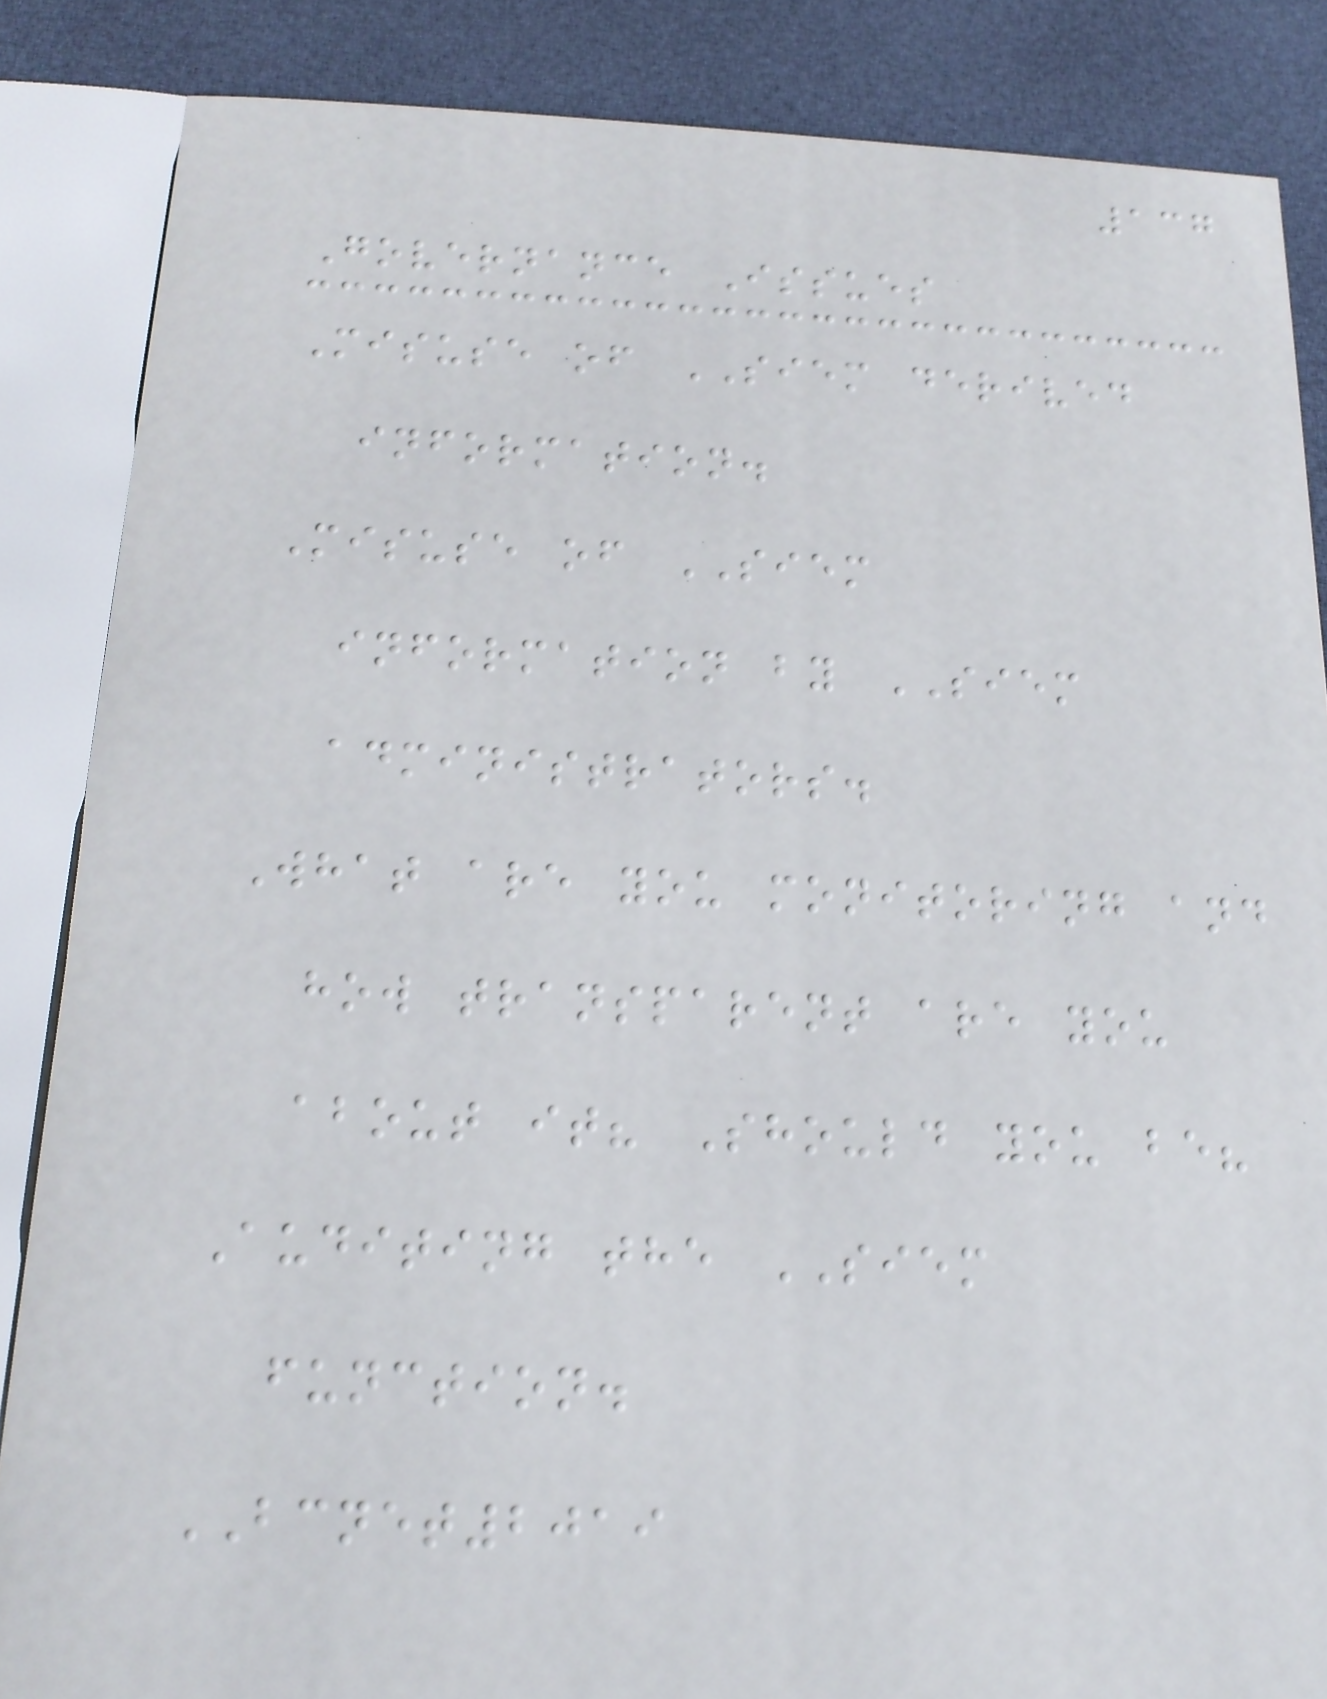137
Governance Issues
Misuse of SIEM derived
information.
Misuse of SIEM
information by SIEM
administrators.
What are you monitoring and
how transparent are you
about it? Should you be?
Auditing the SIEM
function.
BCNET2019
